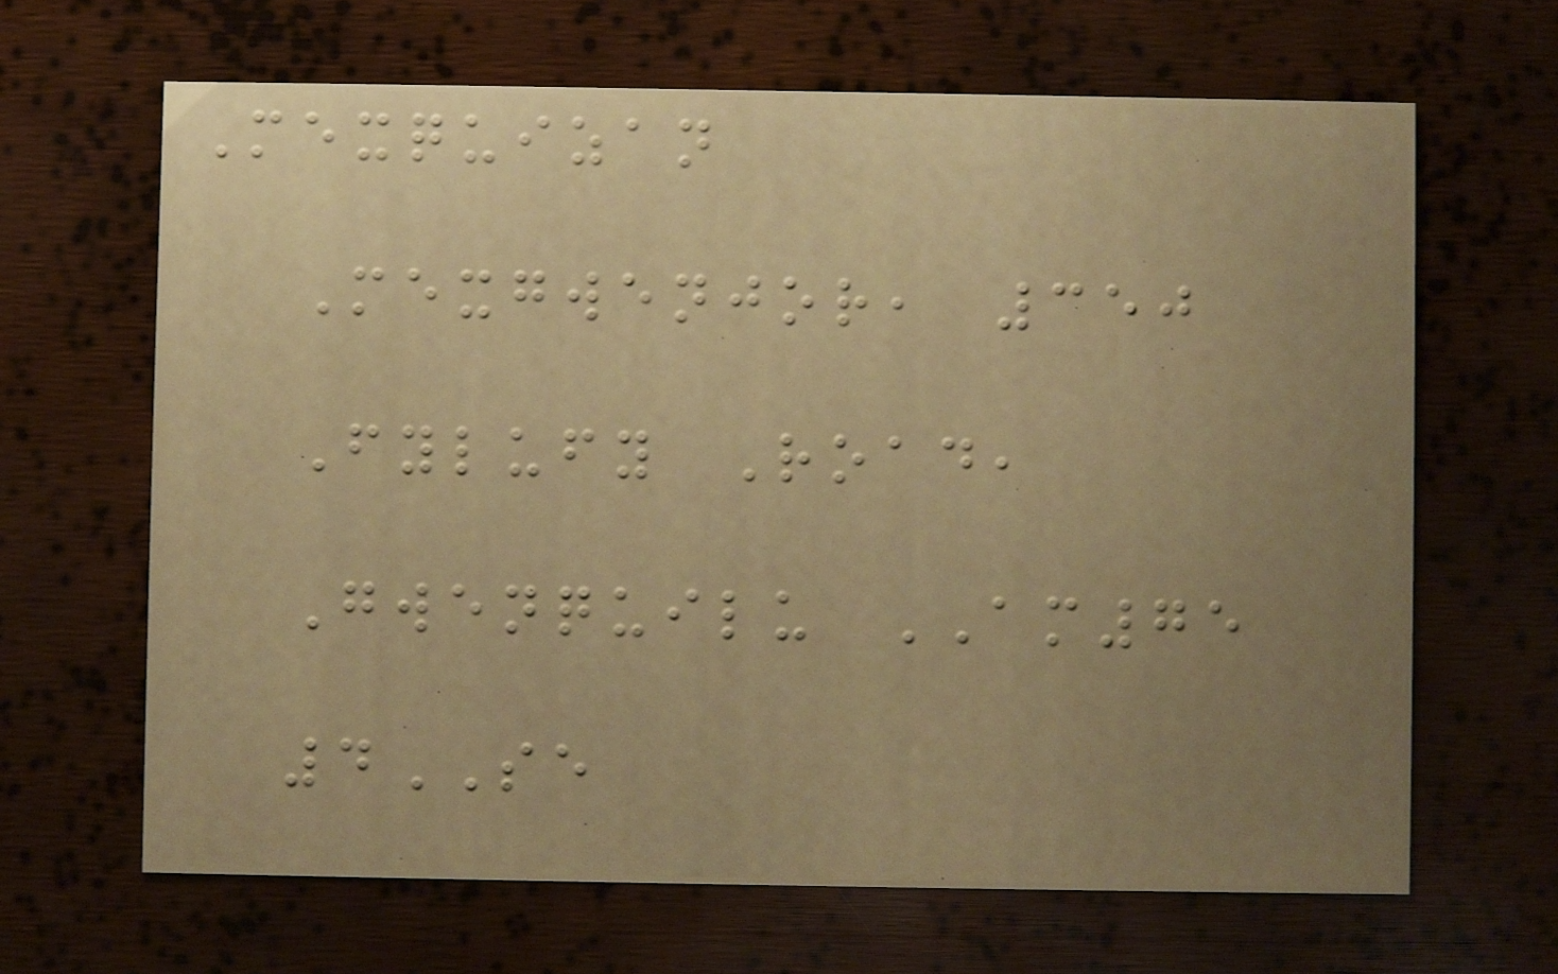Mexquizan
Mexgwenjor, 350
Fylufy Road,
Gwenquilu AM75
4SE
